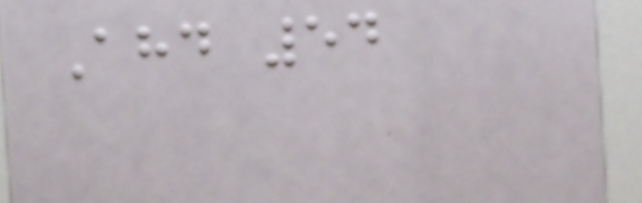Ahd 54
